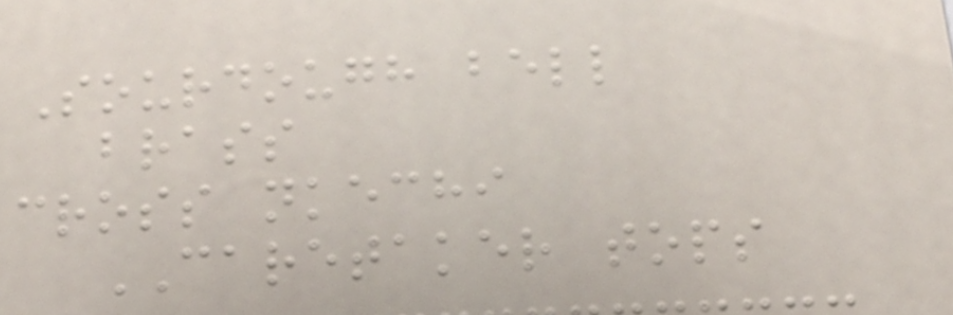Sourdough bell
brass
cross nkechi
CARETAKER tops
